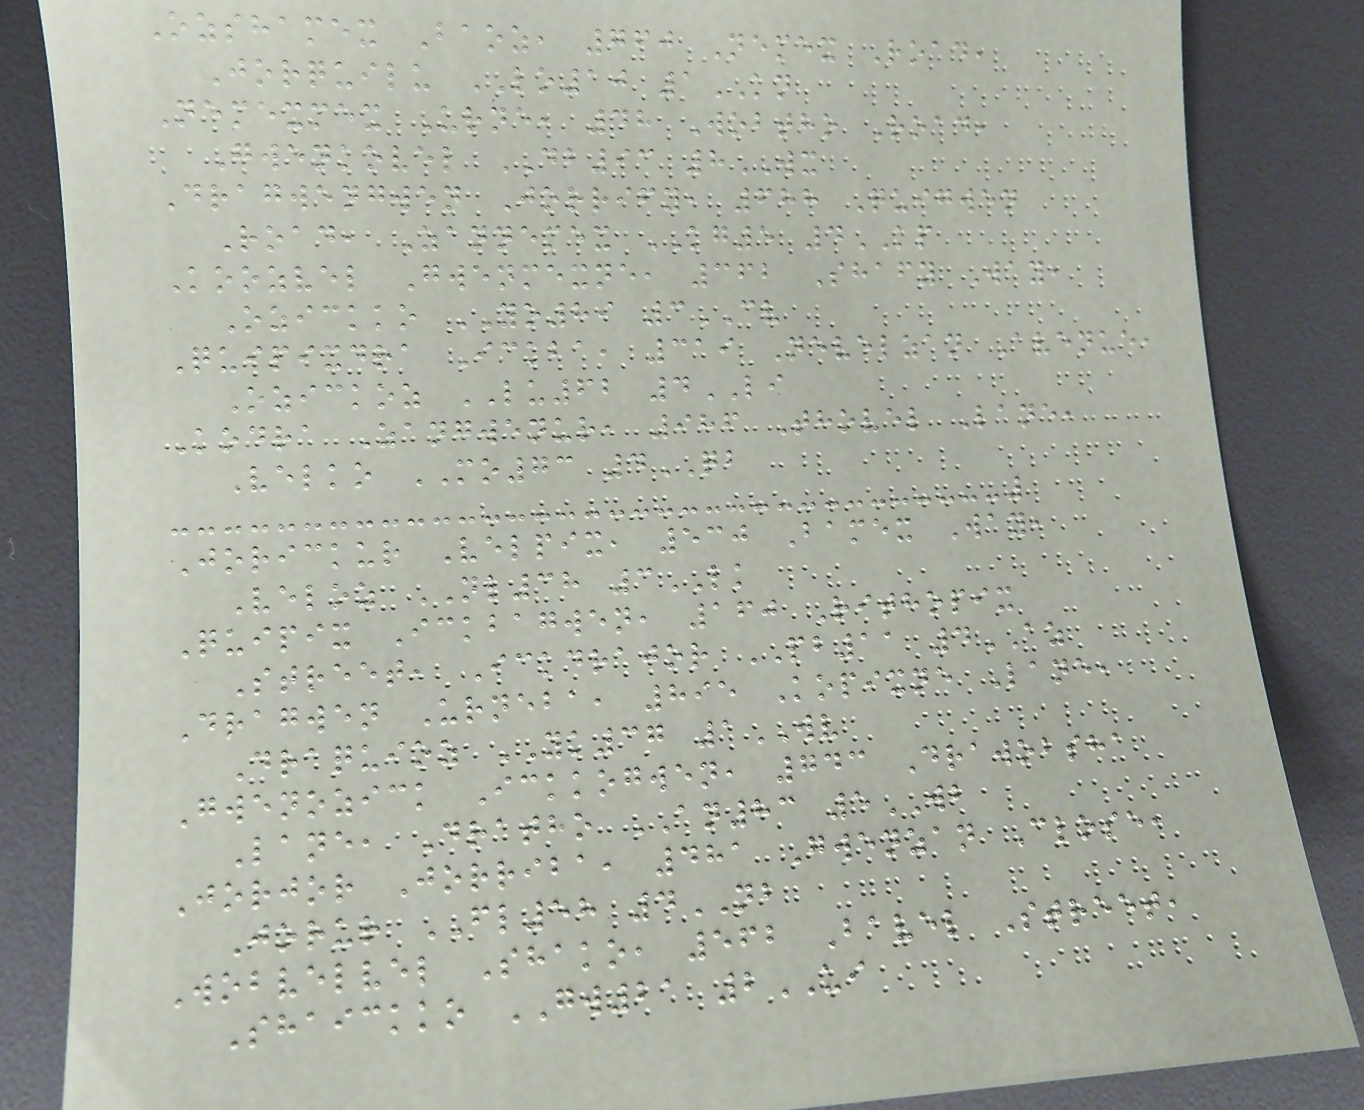Ozshamex Baoz, 760 Nemex Road,
Jorquilu LO10 1KN
Nemexmex Urne, 48 Wobtho Road,
Gwenkovel DB93 8WX
Dragwengwen Jorrify, 688 Quigwen
Road, Zannemex KG5 4KP
Koozvel Gwenmexne, 362 Shafy Way,
Ozickko YO89 3CV
Quipixdra Ickba, 319 Nevelzan Avenue,
Ozickoz LU62 4LI
Kodra Zangwenur, 986 Thovel Lane,
Velko MO73 4QB
Jorickur Velpix, 530 Bamex Way,
Veloz NL38 3LK
Quipix Ickbagwen, 160 Rithopix
Street, Ickdrajor PB11 4AZ
Dragwen Urneba, 895 Kopixne Lane,
Draquioz YK37 1WV
Gwenozick Ickkogwen, 743 Drawobsha
Lane, Dratho AN83 5WB
Jorjor Jorriba, 481 Gwenzan Close,
Jorur FL58 4NB
Wobvelvel Shako, 562 Bavel Street,
Shaickko GW21 2UI
